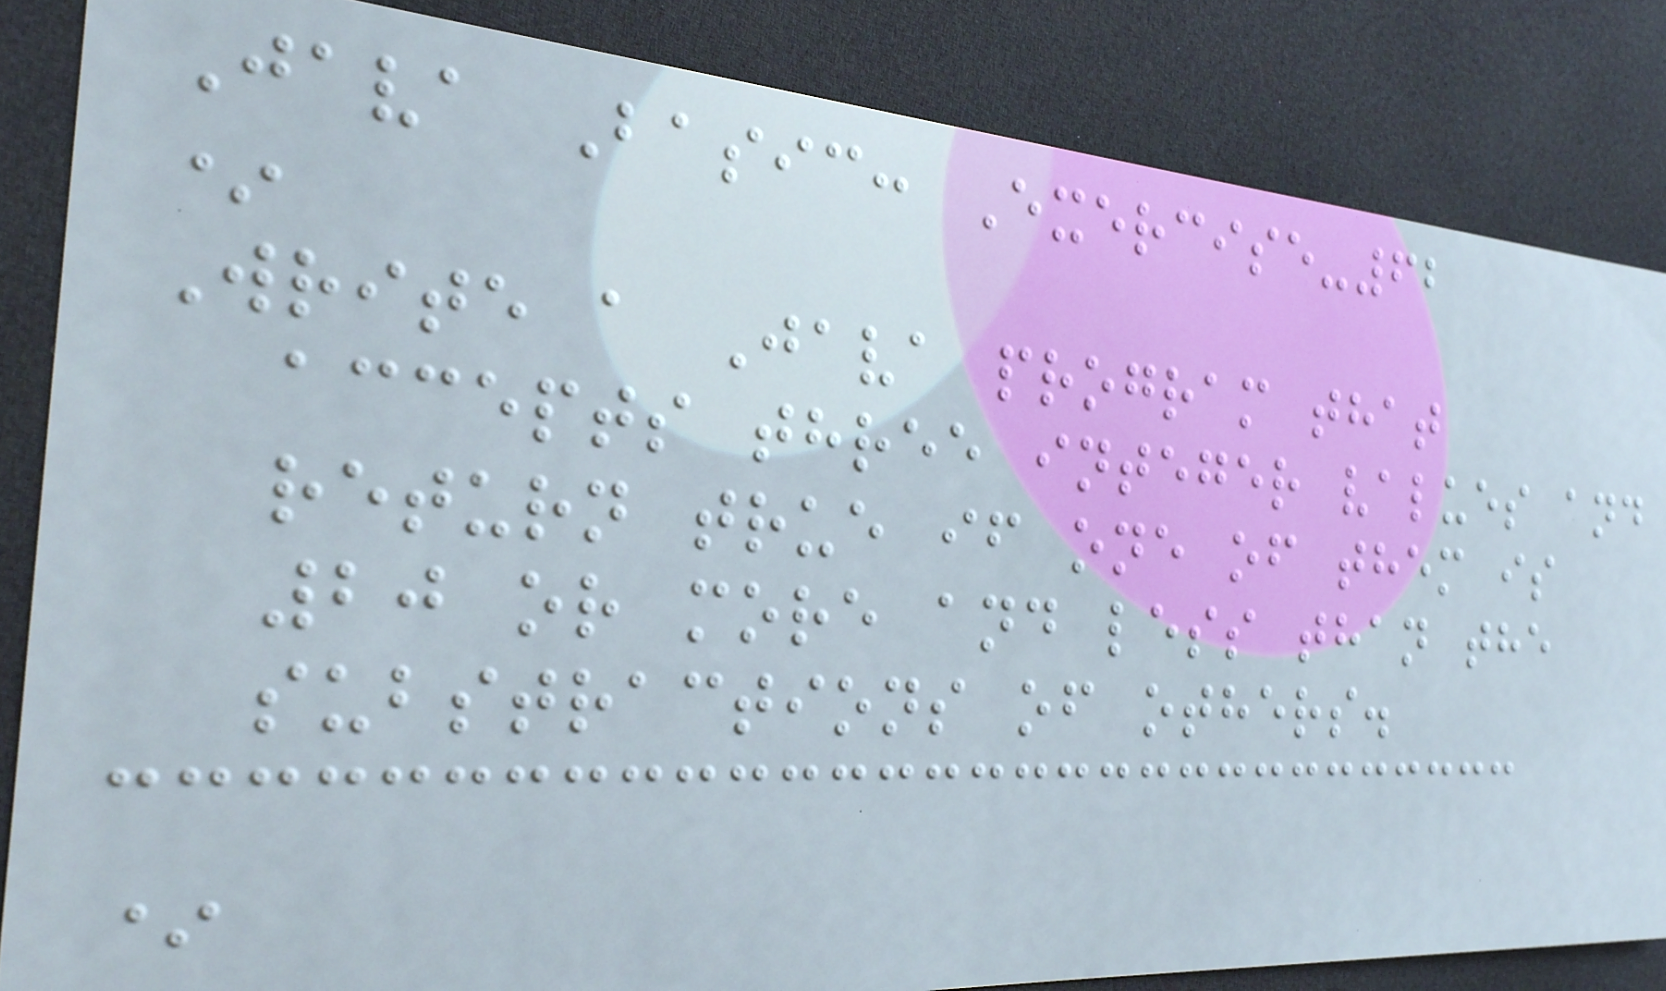Java Basic: Exercise-62
*
Write a Java program that
accepts three integer values and
return true if one of them is
20 or more and less than the
substractions of others.
*
